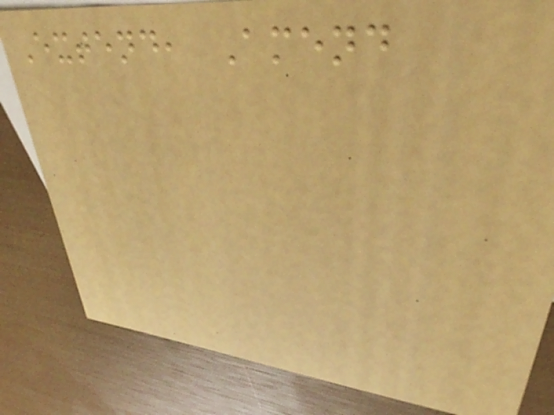Extend, Amend
